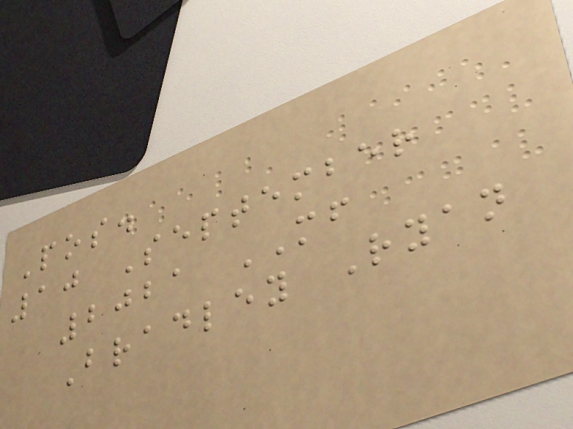Pos.
10 September
2021 MF
Bradley Ryan
